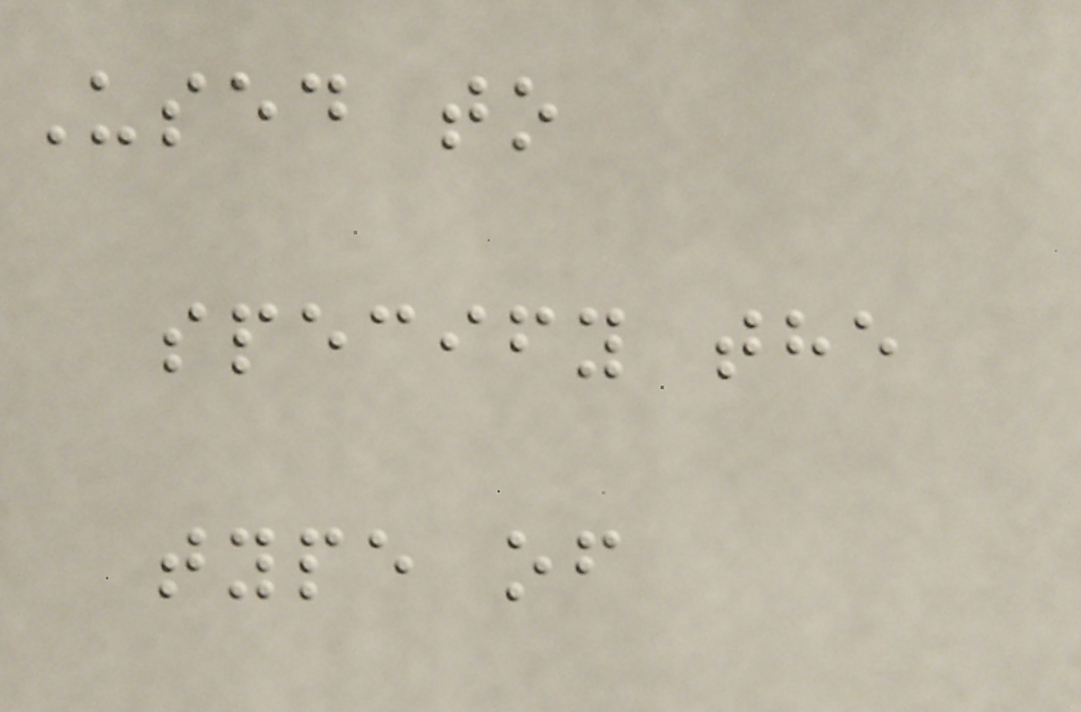Used to
specify the
type of
